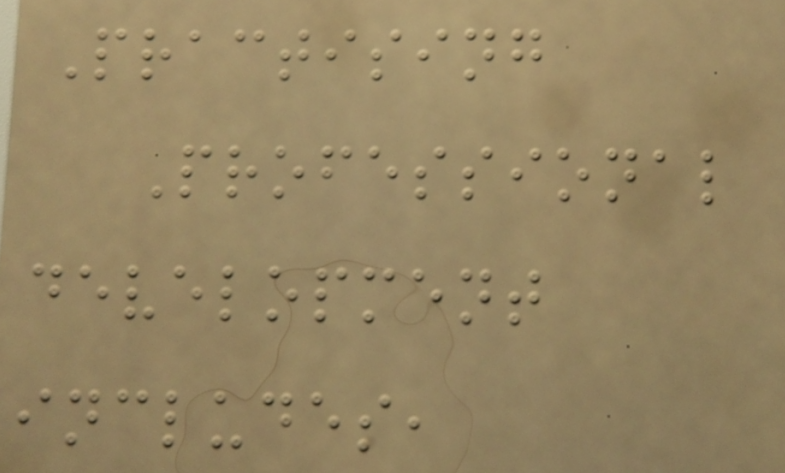Practising
Professional
development
includes,
